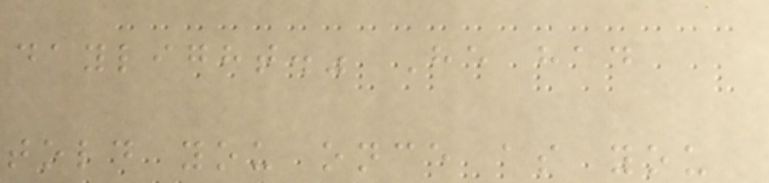daylight." He had
told you once as you
